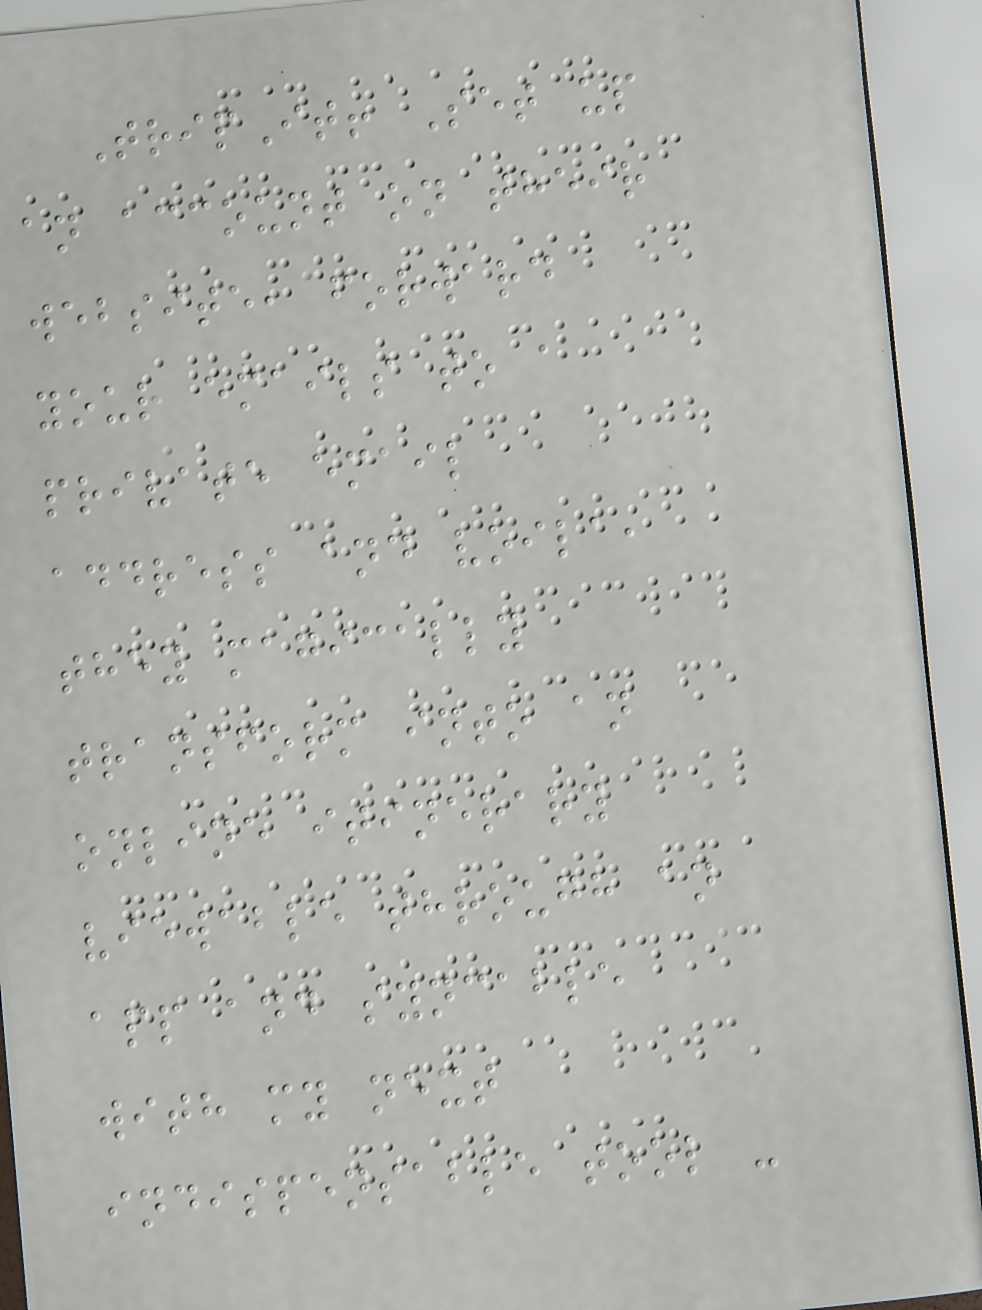TripIt! Set up
an account on their
website, forward
your emails to a
private email
address and voila,
they magically
transform into an
online itinerary
viewable through an
app and syncable
with my next
indispensable tool -
